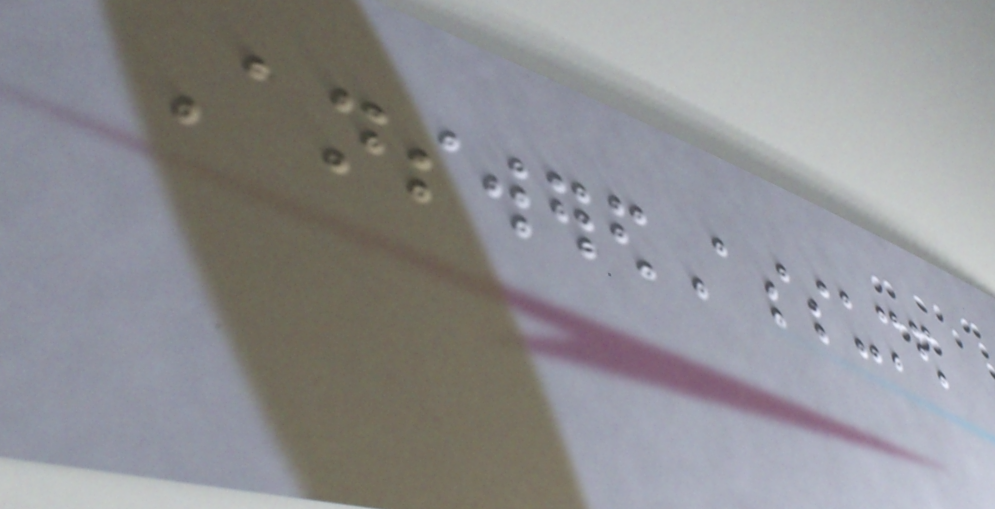AnsweredAssumed
